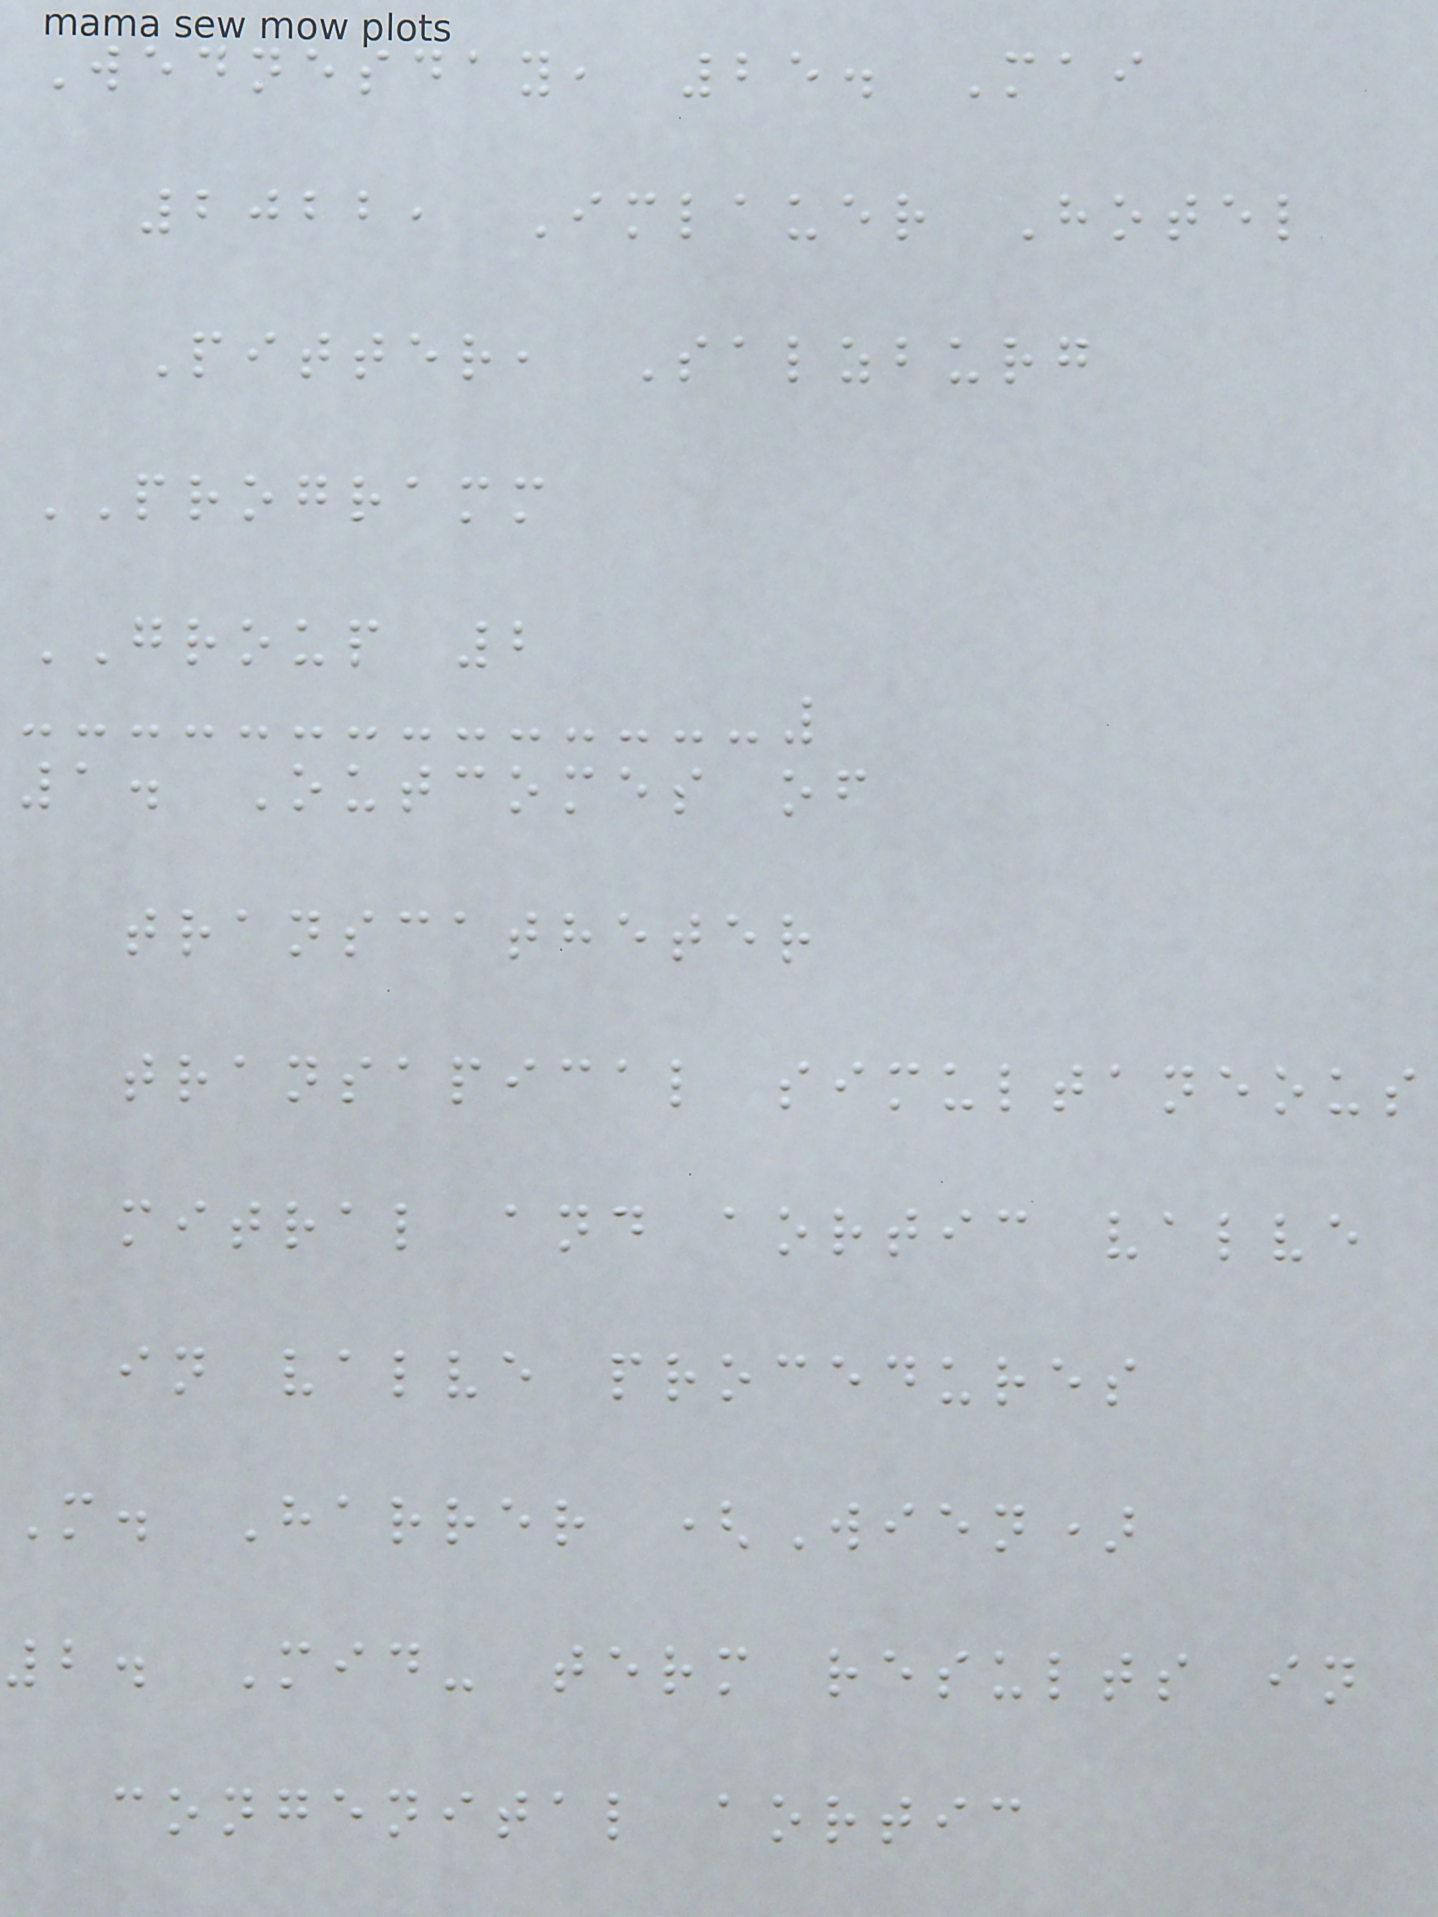Wednesday, 25. Mai
2022, Imlauer Hotel
Pitter, Salzburg
PROGRAMM
GROUP 2
1. Outcomes of
transcatheter
transapical simultaneous
mitral and aortic valve
in valve procedures
M. Harrer (Wien)
2. Mid- term results in
congenital aortic
